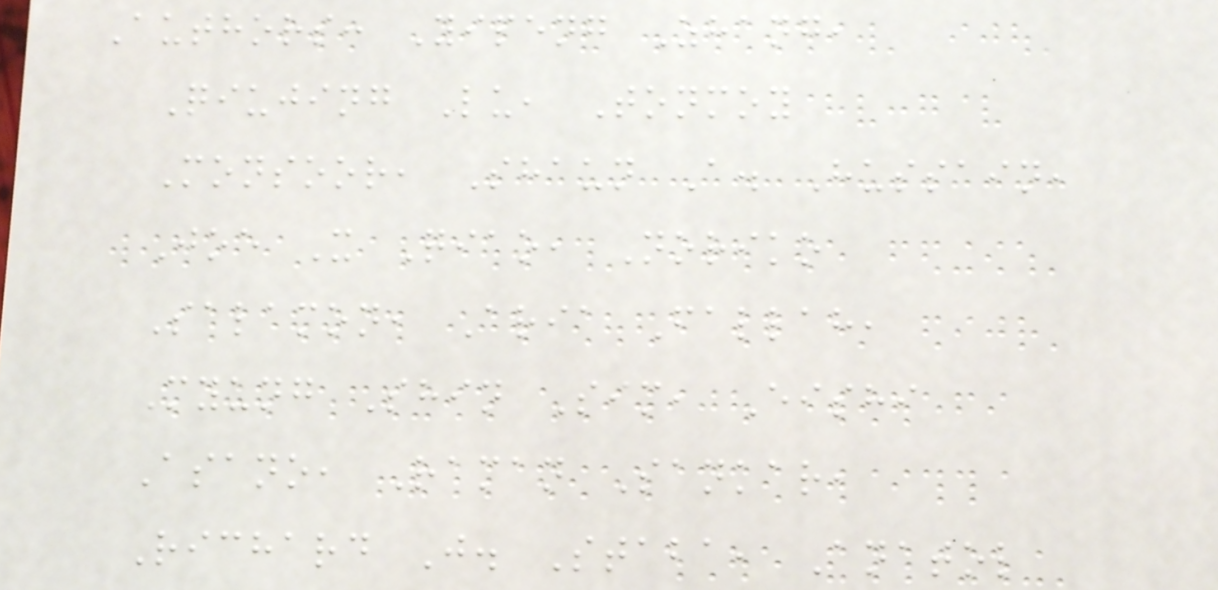Authors: Yipeng Zhang,
Qiujing Lu, Tonmoy
Monsoor, Shaun A. Hussain,
Joe X Qiao, Noriko
Salamon, Aria Fallah,
Myung Shin Sim, Eishi
Asano, Raman Sankar,
Richard J. Staba, Anatol
